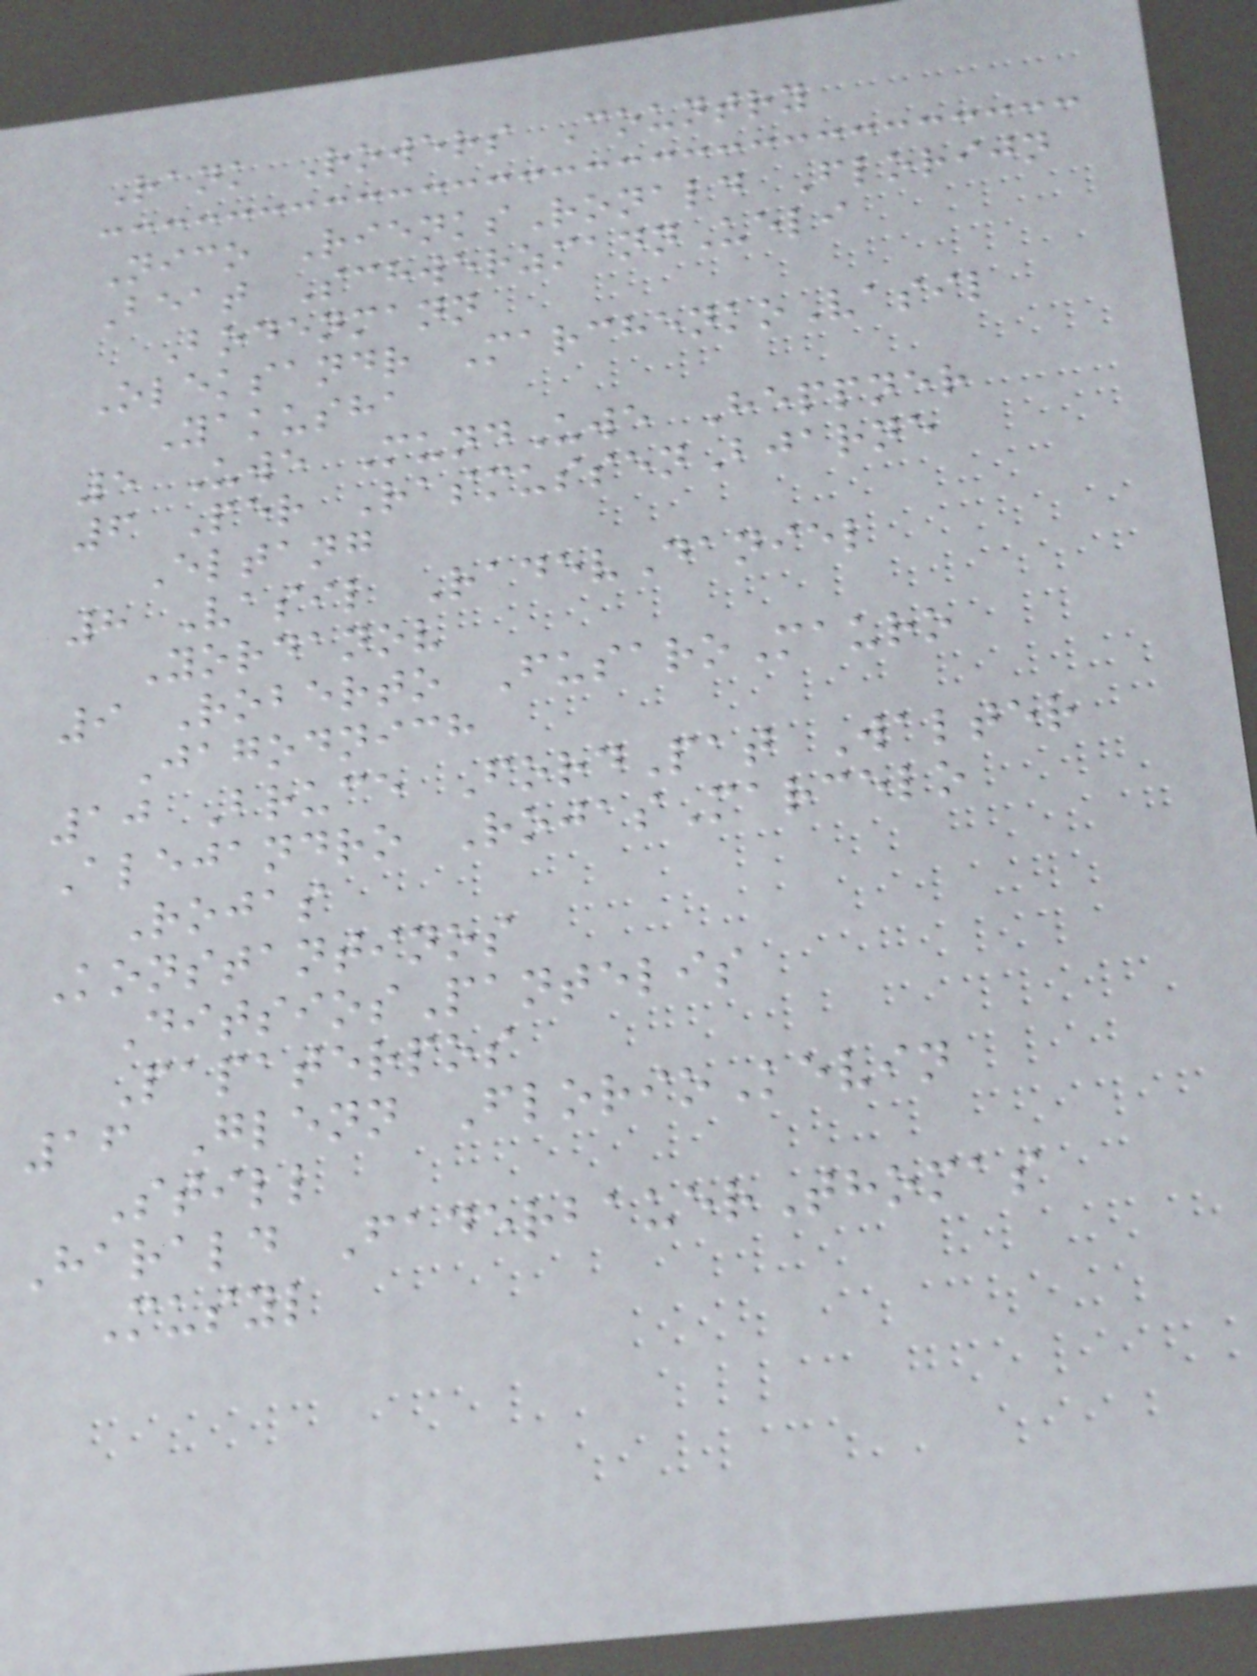Rank Rowers Country
Nico RienksRonald Florijn
Beat SchwerzmannUeli
Bodenmann
Oleksandr MarchenkoVasil
Yakusha
5 Uwe MundUwe Heppner
6 Per RasmussenBjarne
Eltang
8 Vasil RadevDaniel
Yordanov
9 Roberto FusaroMauro
Jagodnich
10 Bruce FordPat Walter
Alejandro RojasMarcelo
Rojas
Konstantinos
DitsiosPantelis
Papaterpos
16 Glenn FlorioKevin
Still
Harald FaderbauerThomas
Musyl
